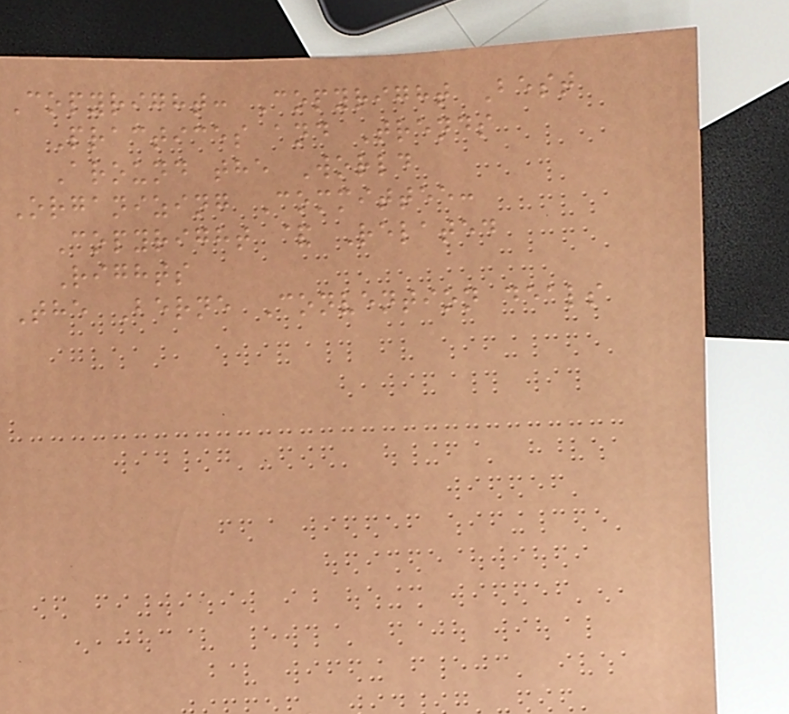Copyright: Copyright Best
Practices and Trends
Around the World
Organizing Committee:
Copyright & Related
Rights
The Berne Convention deals
